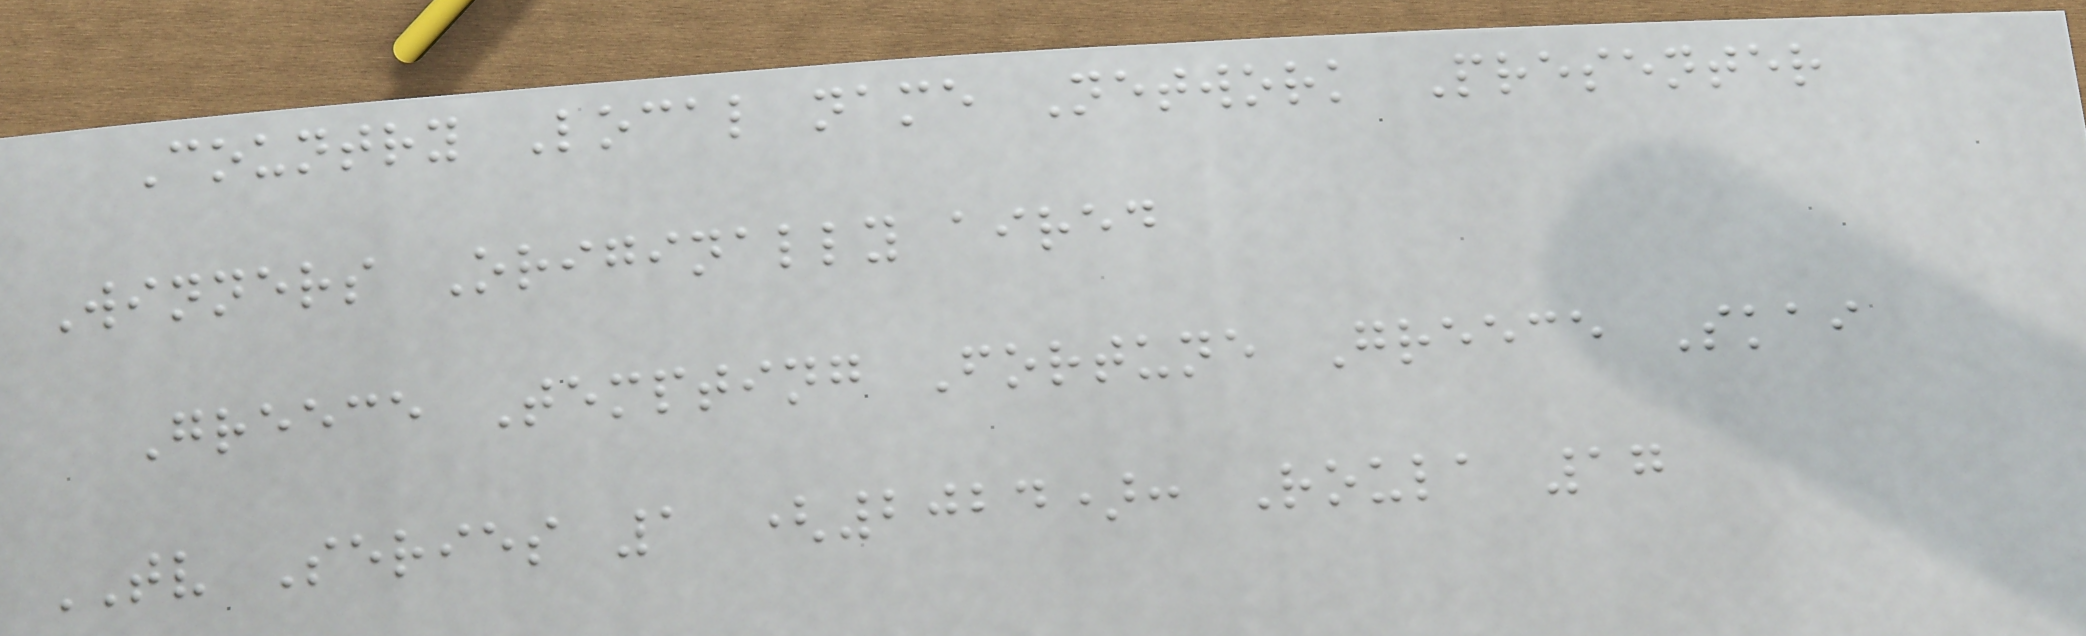Country Local name Network Presenter
Winners Originally aired
Greece Tempting Fortune Greece Skai
TV Series 1 (2024): Roula 17
